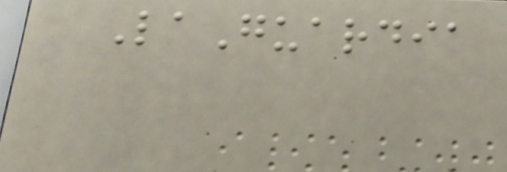LaGuardia
